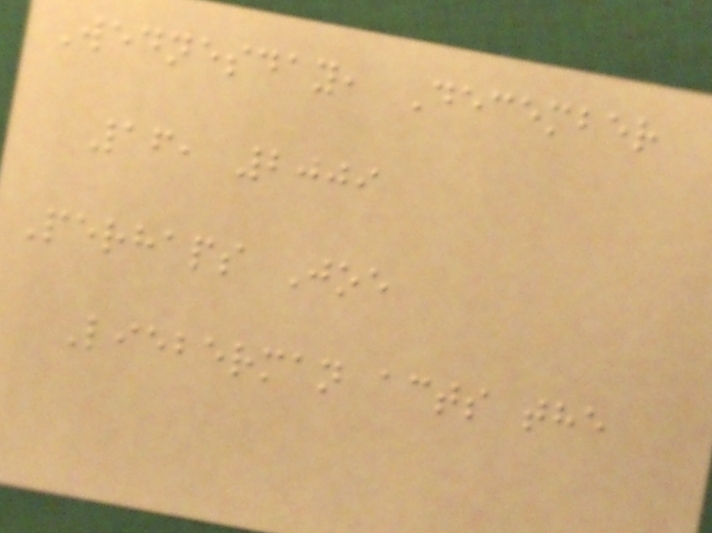Wednesday, December
16, 2009
Perhaps Joe
Lieberman acts the
